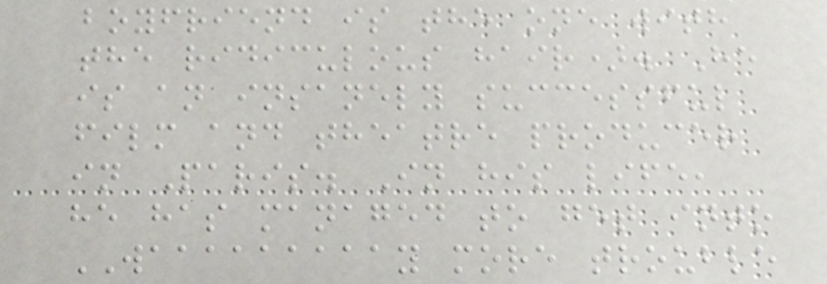boyfriend is the one with
the ridiculous hair). He
is an insanely successful
film and theatre producer
in Paris. In his life,
he has managed to get into
WAAAAAAAAAY more trouble
